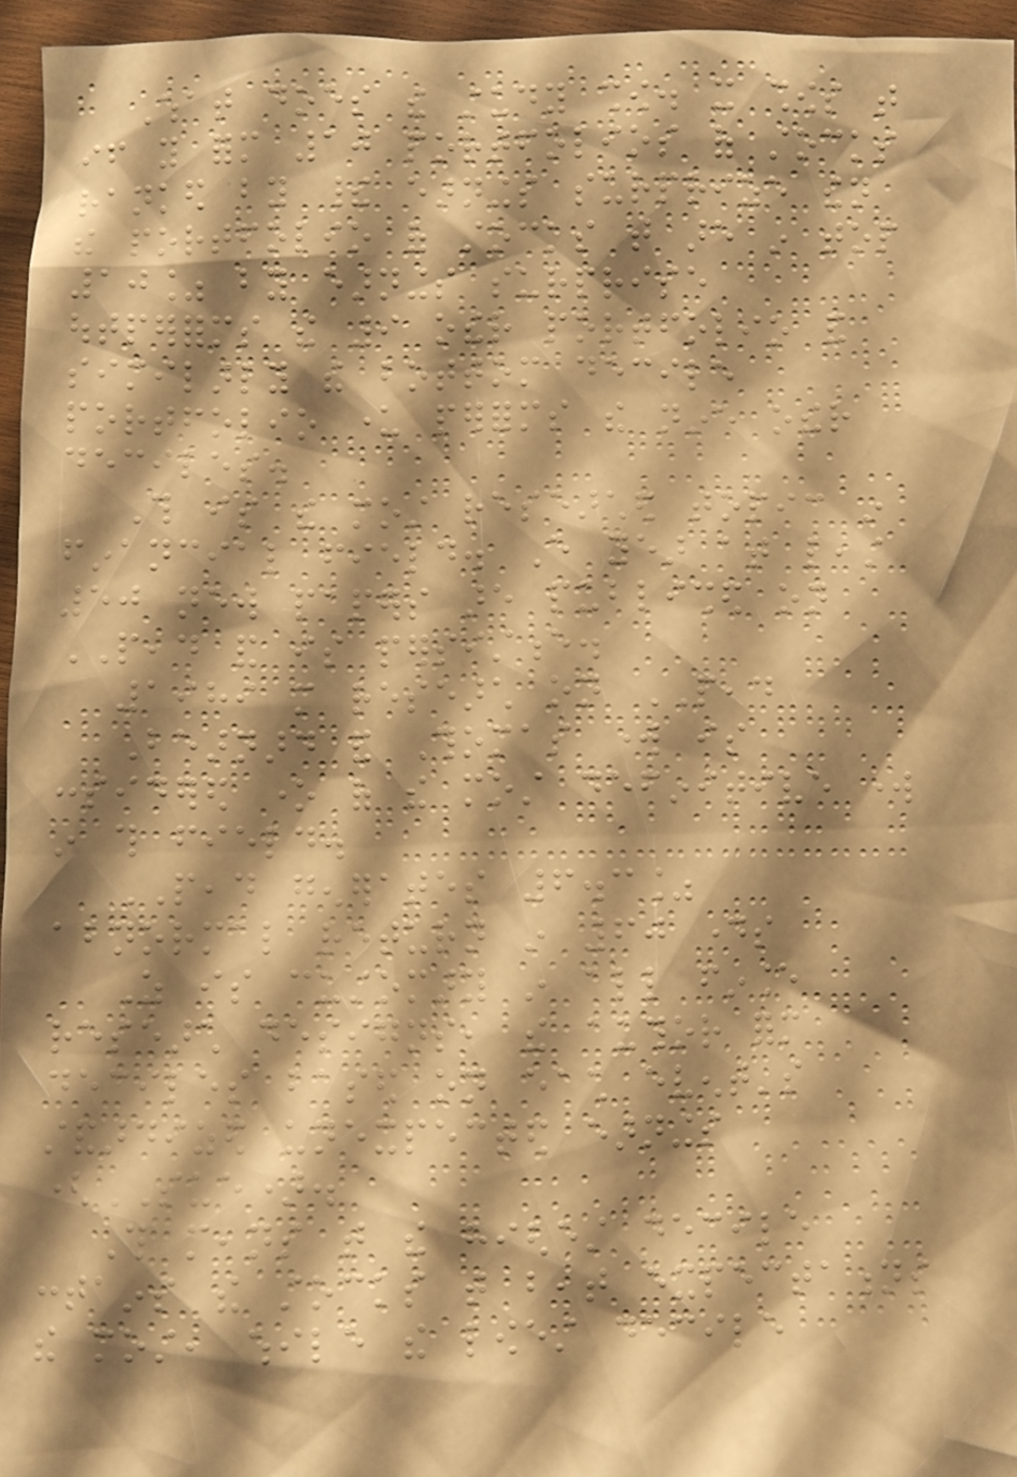What does the study show. it shows that
if you form 10 portfolios of stocks
ranked by their earnings surprize then
the portfolio of stocks that are in top
10% by earnings surprise
outperforms the 9 other portfolio and
similarly the bottom decile
portfolio under performs the nine other
deciles.
This is the most researched topic in
financial field. Every year at least
50 new papers are published on
PEAD and is persistence.
1989 more research on PEAD
Bearnard and Thomas work is
considered one of the most definitive work
in this field.
PEAD generates 6.3%
abnormal return in 60 days
As is customary in all finance
research designs, the author form
deciles based on each event's
standardized unexpected earnings
(SUE).
This means that the highest decile
contains the stocks that beat expectations
the most, while the lowest decile
